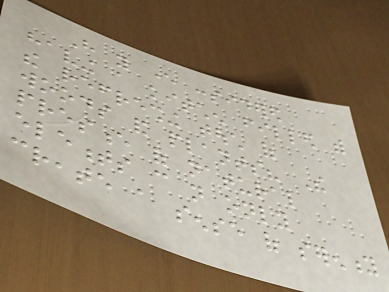Have you ever considered
having a kitchen filled with
the refreshing touch of
woods and plants? The
presence of natural
elements can not only
create a sense of serenity
